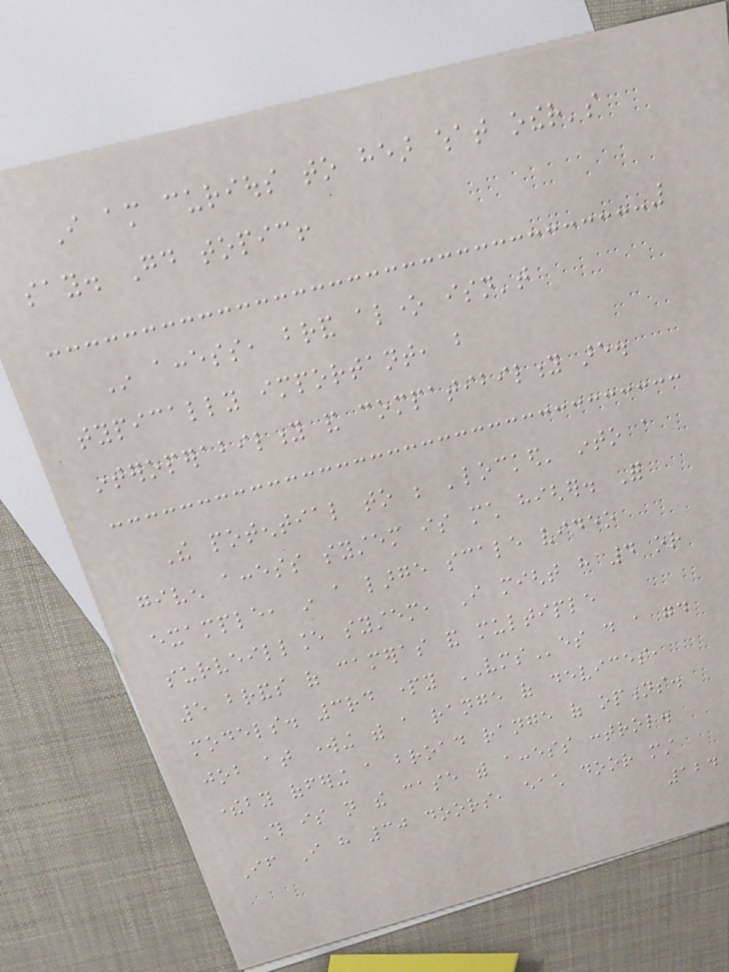I am curious to hear what other's
say. Good topic!
In access, brand alone isn't
typically important, but
interoperability and compatibility are.
The potential to be 'locked' into a
given access system is much higher. For
example, in a large scale video
surveillance system, I might have 4 or
5 brands of cameras and multiple
models. 3rd party VMSes do a good
job at working with a range of devices,
thereby offering a broad range of options.
This is not the case with access control.
If I have 30 doors, each door must
124
